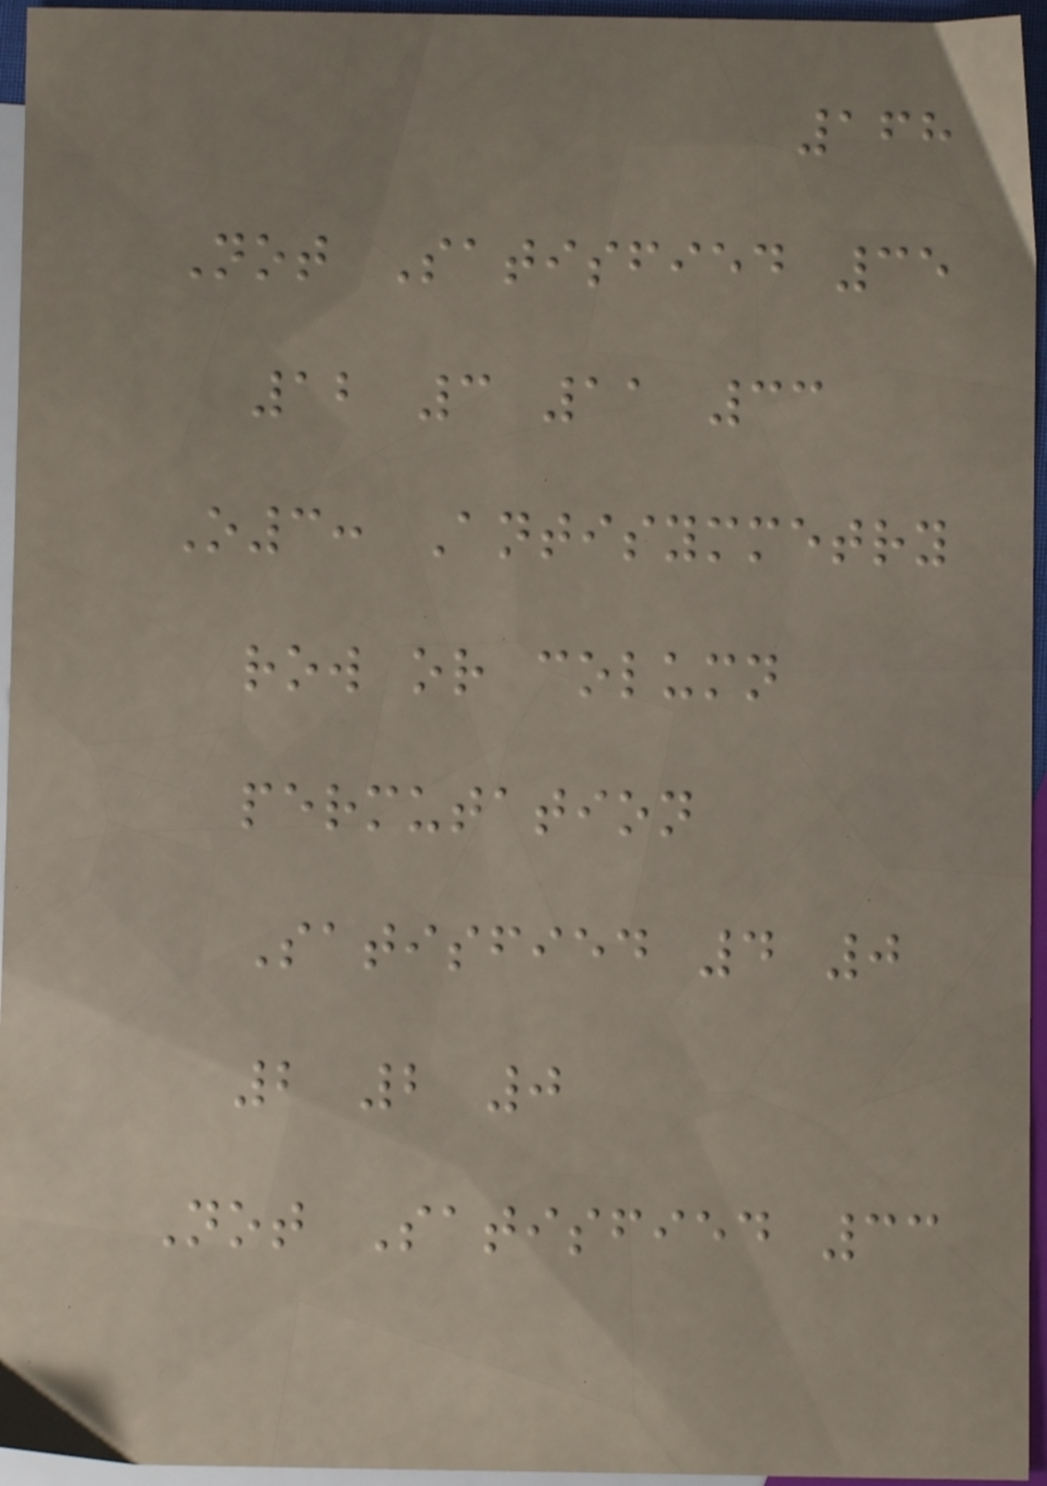168
Not Satisfied 35
12 3 11 33
O3: Antisymmetry
row or column
permutation
Satisfied 4 0
2 2 0
Not Satisfied 33
